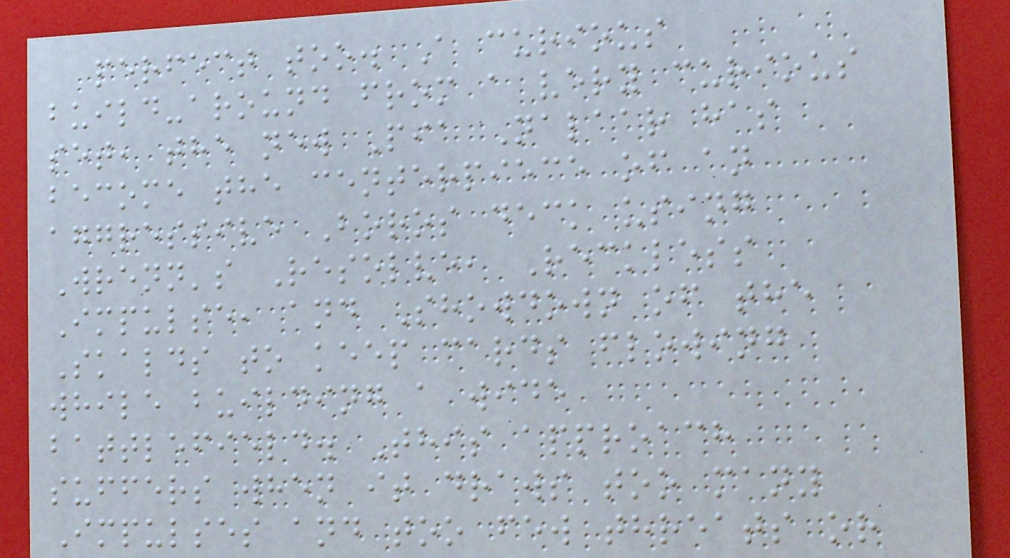perfect too. A curious
build-around from a very curious
set, the new Pia Nalaar has
become the centerpiece of an
aggressive Boros deck using
Wrenn's Resolve, Reckless
Impulse, and Showdown of the
Skalds to keep cards flowing
while building a wide
battlefield. This approach
suffers when it draws too many
Impulses and too few threats or
